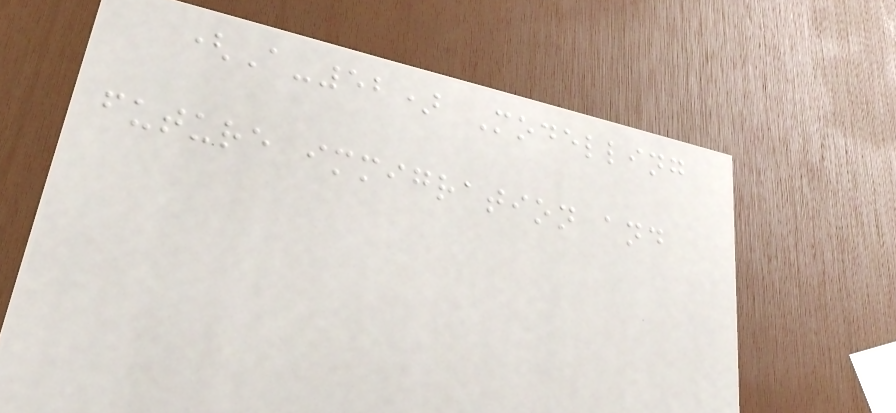(A-52) Modelling
future immigration and
